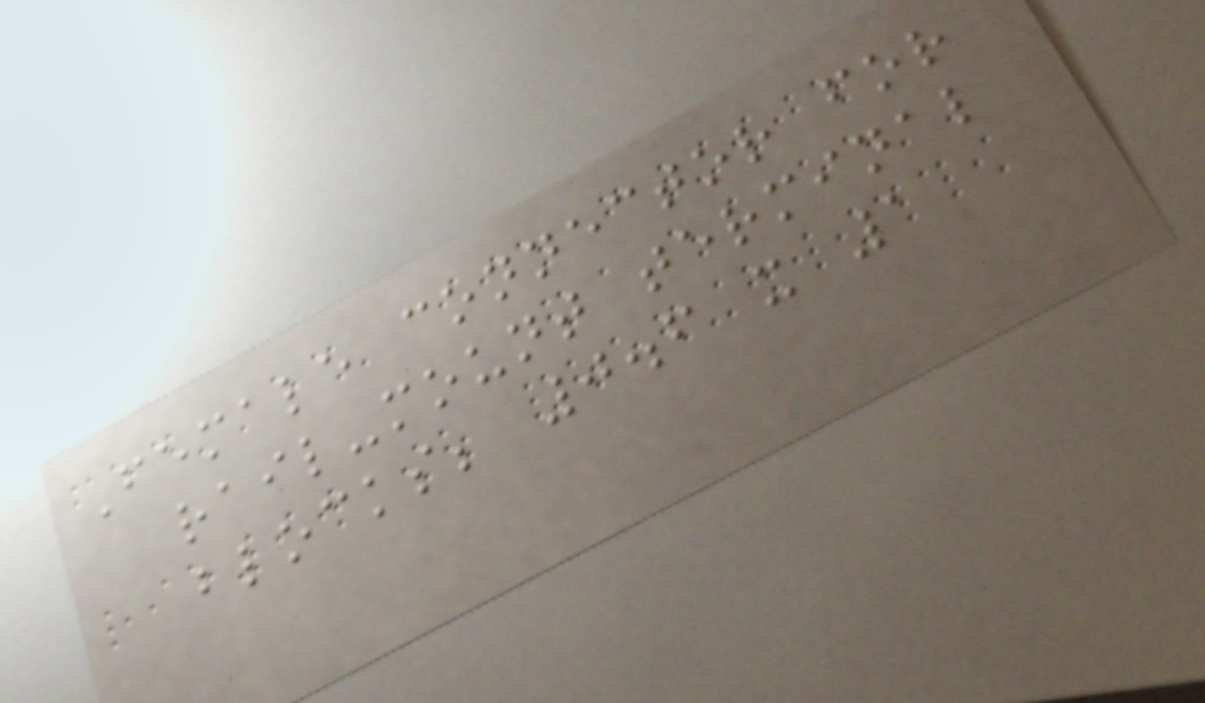Female connector for
rail-mount terminal
blocks; 0.6 x 1
